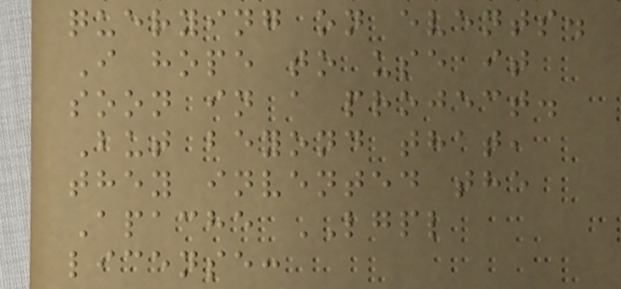querying on events.
I hope to use it
soon in a project.
But beyond that,
they invented the
Apache LGPL
license:
